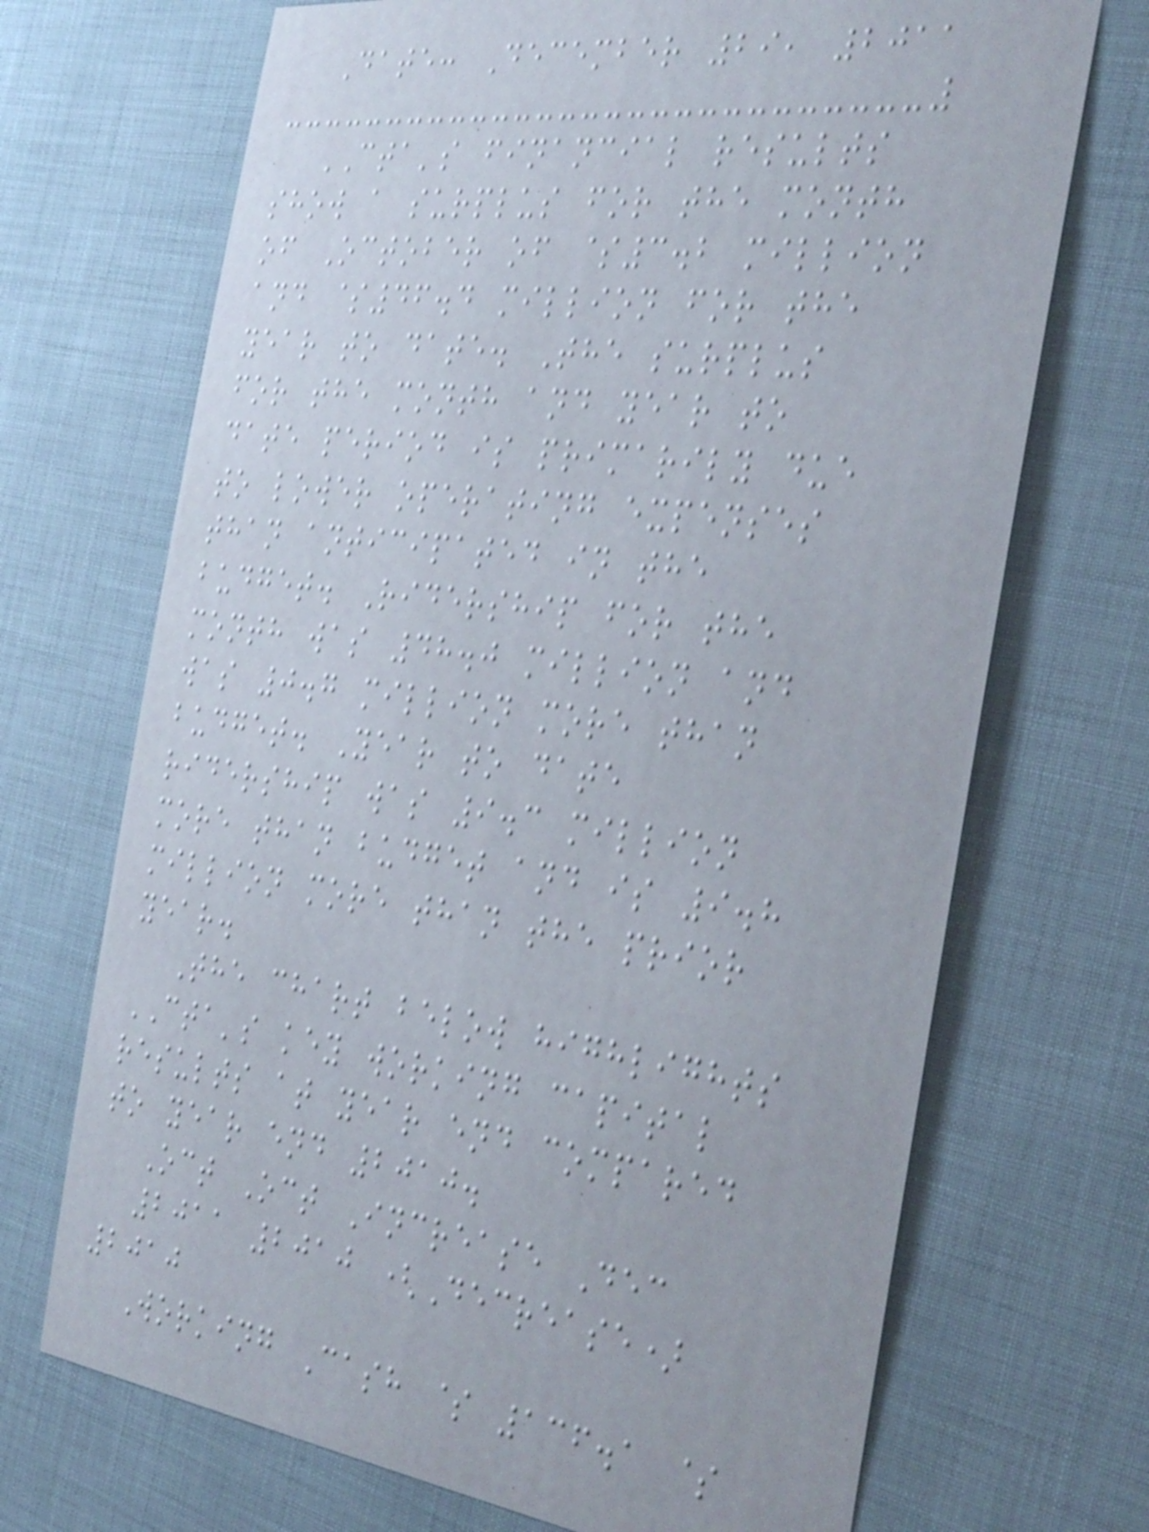Date: December 29, 2011
CTA's financial results
show a surplus for the month
of October of $3.2 million
and $46.4 million for the
year to date. The surplus
for the month and year to
date period is primarily due
to lower operating expenses
than anticipated in the
budget. Ridership for the
month was 48.0 million and
was 0.7 million more than
budget. Year to date
ridership was 9.3 million
more than budget and is 9.8
million more than the prior
year.
The chart below highlights
CTA's key working capital
results at year end compared
to year end 2010.
Oct Oct Increase Dec
2011 2010 (Decrease)
2010
Working Cash $ 136.1 $
